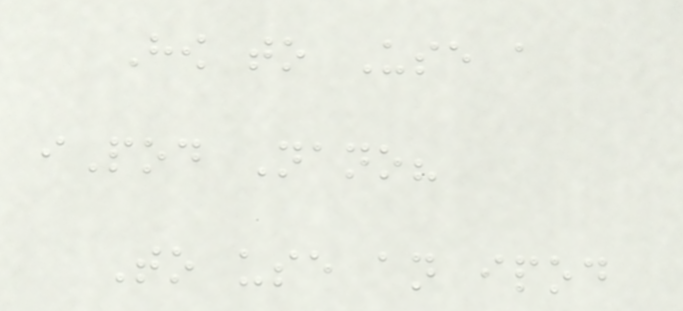How to Use a
iPod Nano?
To use an ipod
